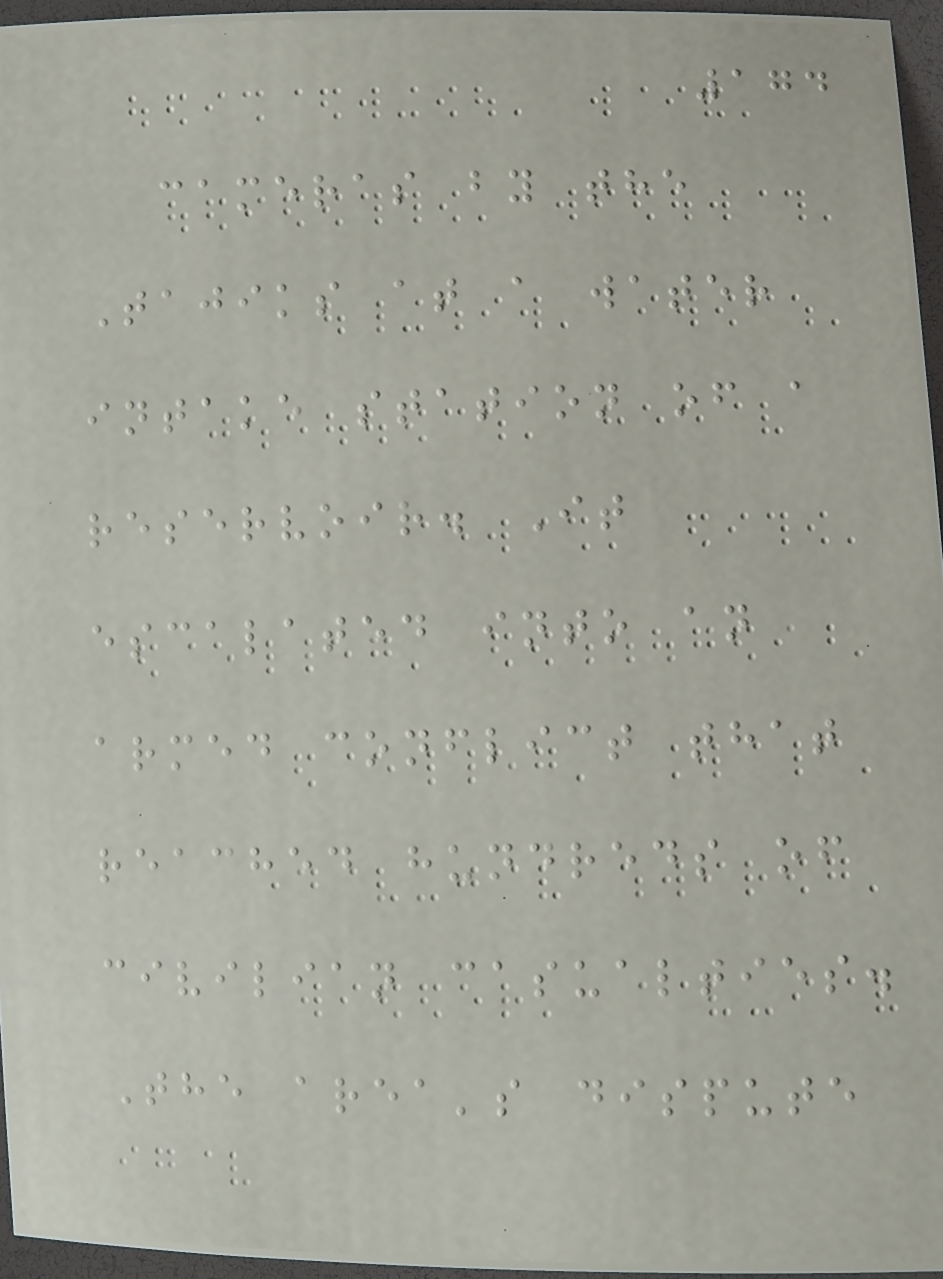174
cameras by the
Tajiks at a water
intake station of a
reservoir. It
escalated into an
armed conflict that
reached hundreds of
civilian casualties.
The area's dispute
